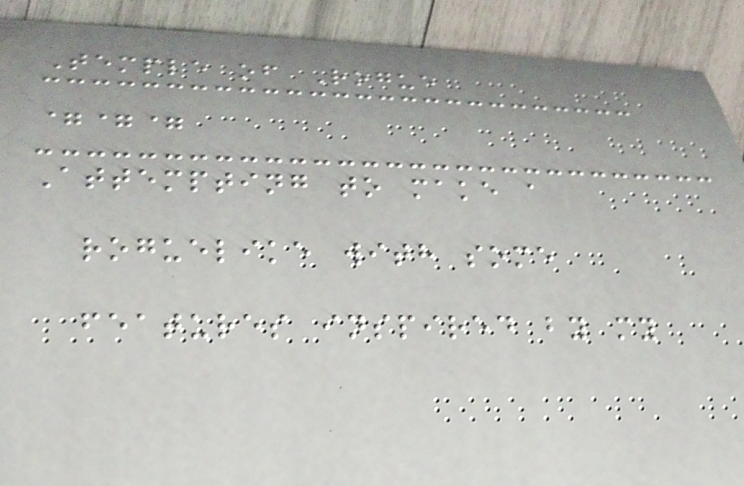Temple of Rogue
===
Attempting to make a
roguelike with some
features inspired by my
